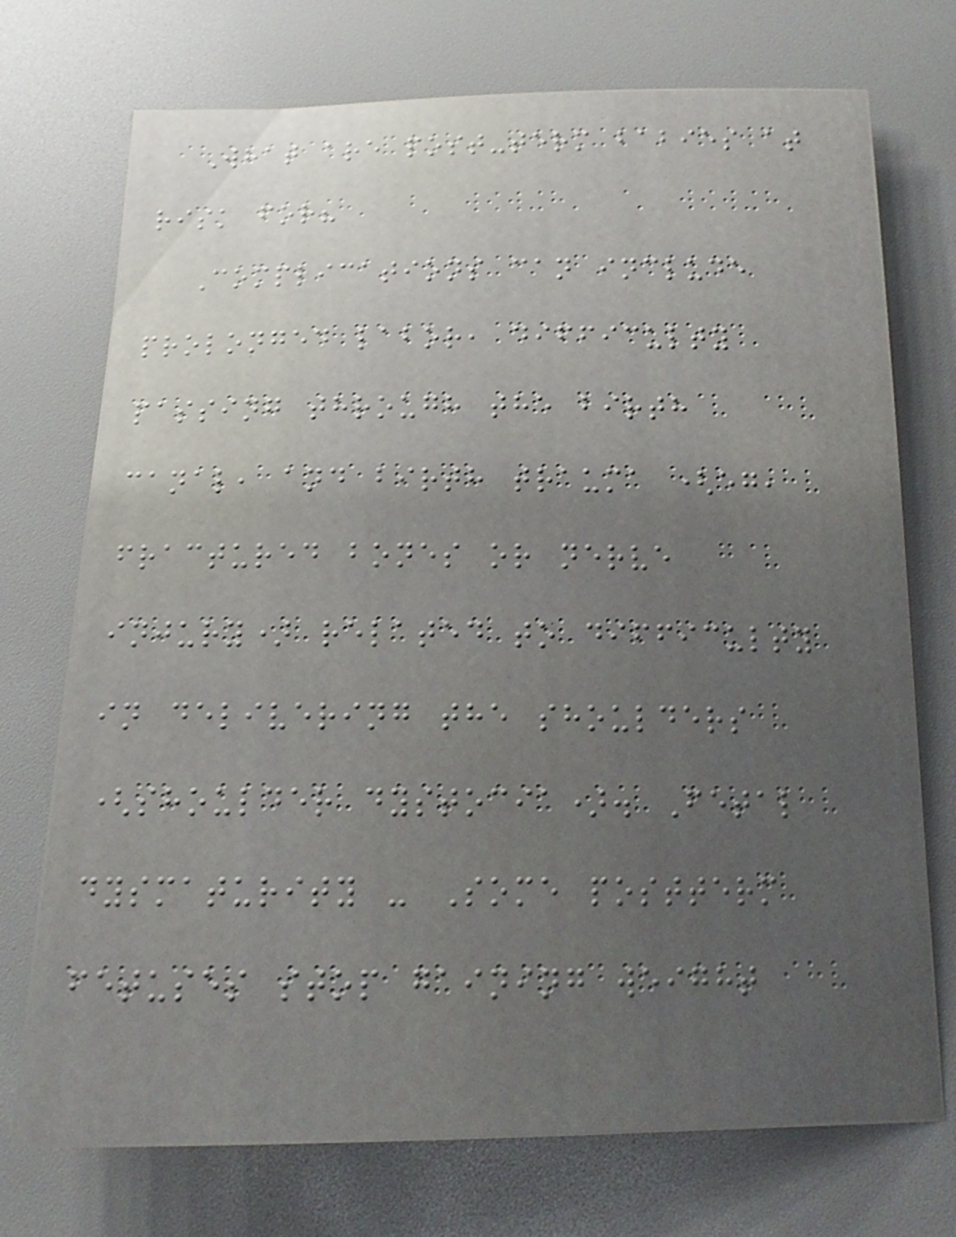What are post-term babies at
risk for?
Complications can include
prolonged labor, difficulty
passing through the birth
canal, and birth trauma (eg,
fractured bones or nerve
injury) related to difficulty
in delivering the shoulders
(shoulder dystocia). Fetal
dysmaturity - Some postterm
fetuses stop gaining weight
